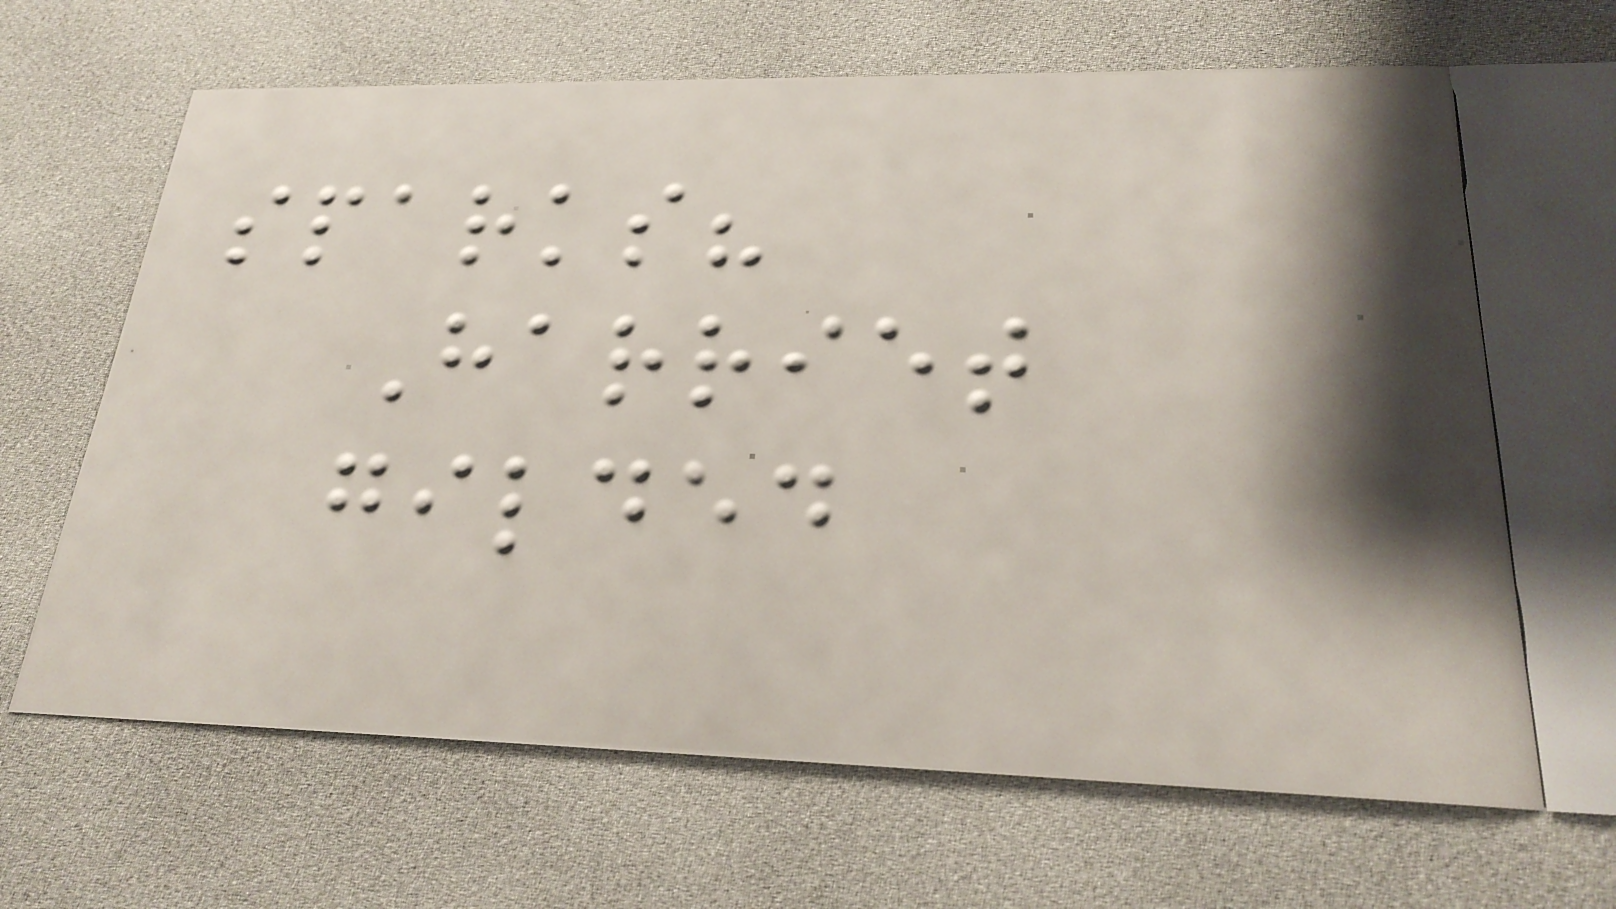sparks?
Harriet
gilded
